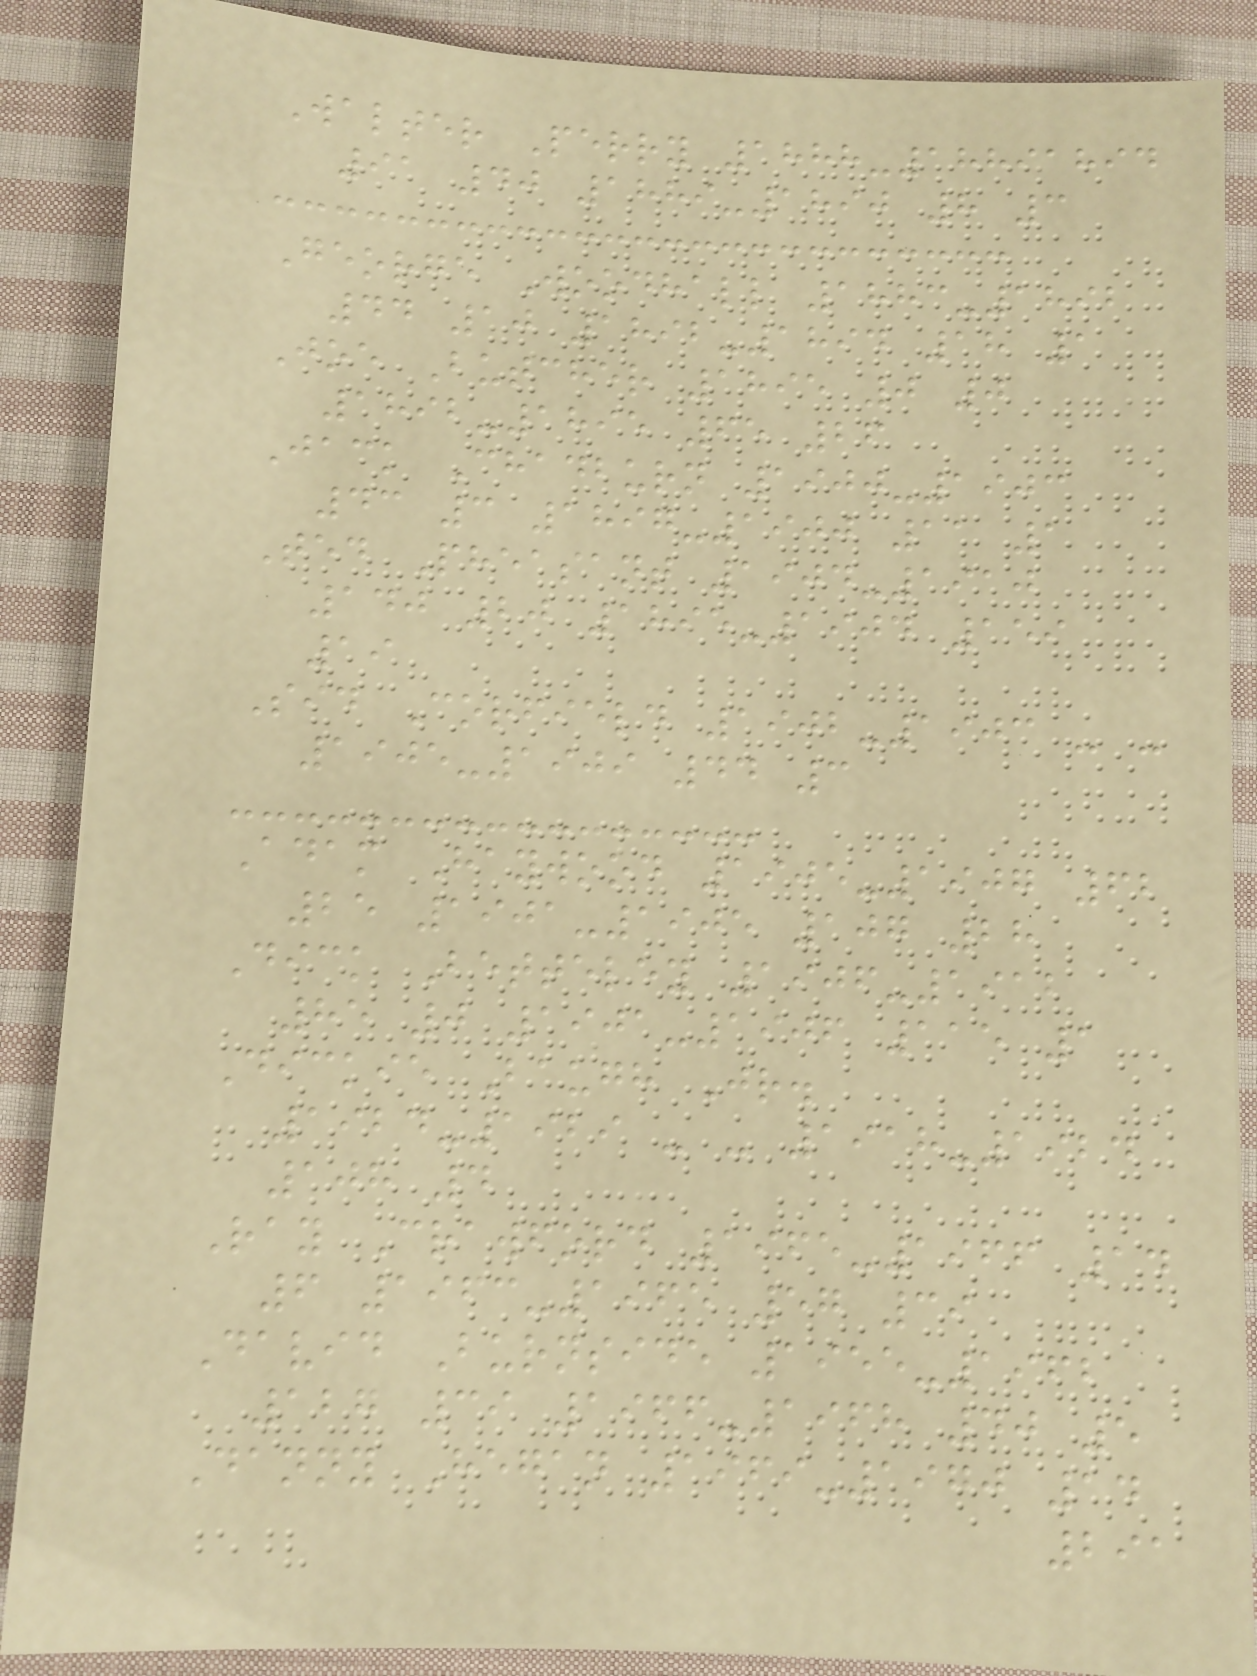Walter Perry 1888-18891894
91 40 1889-1890 8 3
George Woodhall 1883-1892
44 10 1892-1894 18 1
Joe Butcher 1895 0 0
1892-1895 65 26
Jack Chadburn 1900-1903
43 3 1897-1900 11 1
Ted Pheasant 1904-1910
140 20 1895-1904 159
19
Sid Corfield 1902-1903 - -
1905-1909 44 3
Adam Haywood 1905-1907 62
25 1901-1905 107 28
Dick Betteley 1906-1912
85 0 1901-1906 115 1
Dickie Baugh Jr.
1924-1929 - - 1918-1924
108 4
Ray Crawford 1965-1966 14
6 1963-1965 57 39
David Burnside 1955-1962
127 39 1966-1968 40 5
Danny Hegan 1969-1970 14
291
